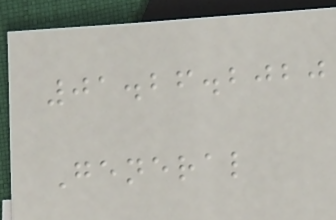01.26.2020
General
